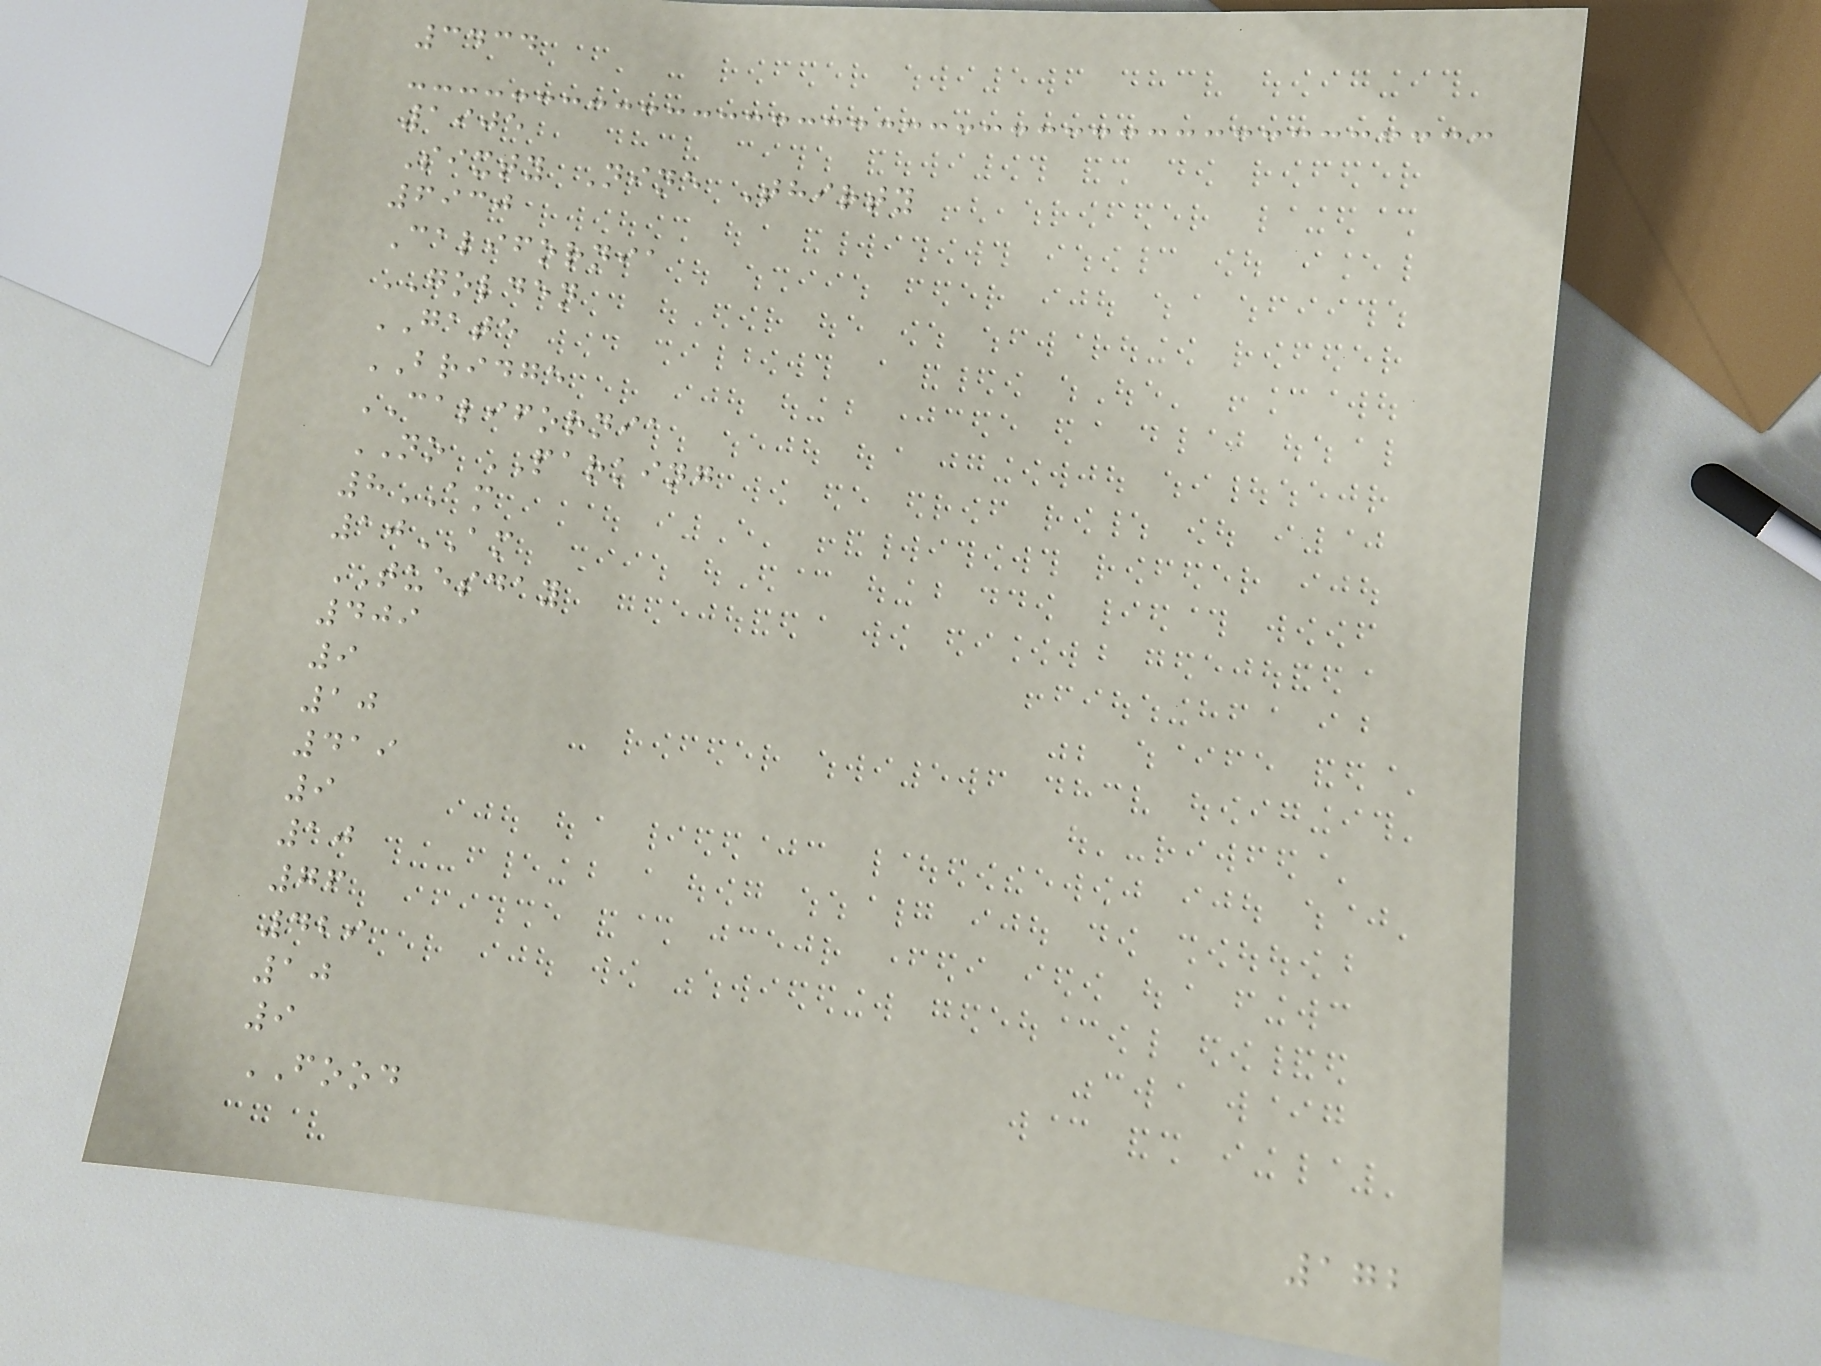3434
1905
Sixty Nine Thirty
6930
California
GOLDEN
GATE
BRIDGE
CALIFORNIA
NO PARKING
8AM
10AM
TUESDAY
409
9
10
419
9
10
76
429
10
9
FOOD
172
